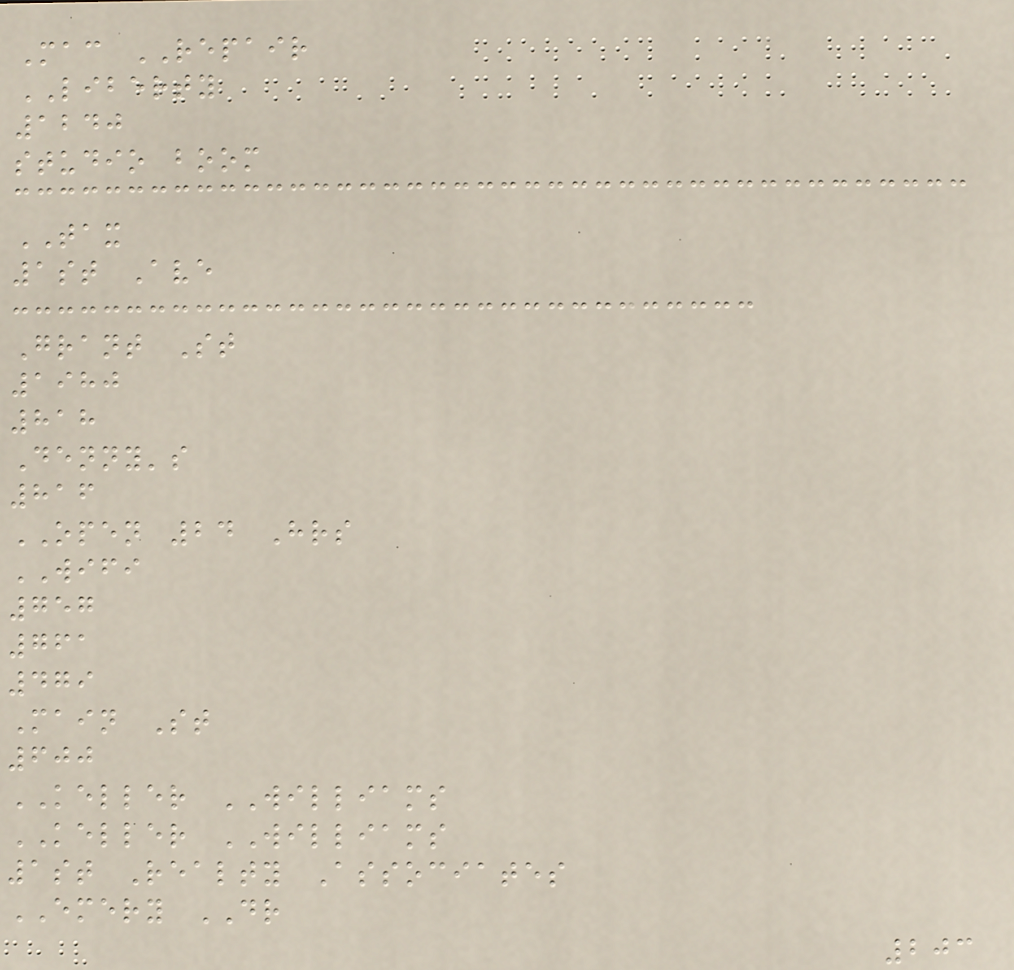Mac REPAIR
LIBERTY
1240
studio boom
TAX
1st Ave
Grant St
1980
818
Denny's
816
OPEN 24 Hrs
WIFI
757
761
479
Main St
600
KELLER WILLIAMS
KELLER WILLIAMS
1st Realty Associates
EMERY DR
203
